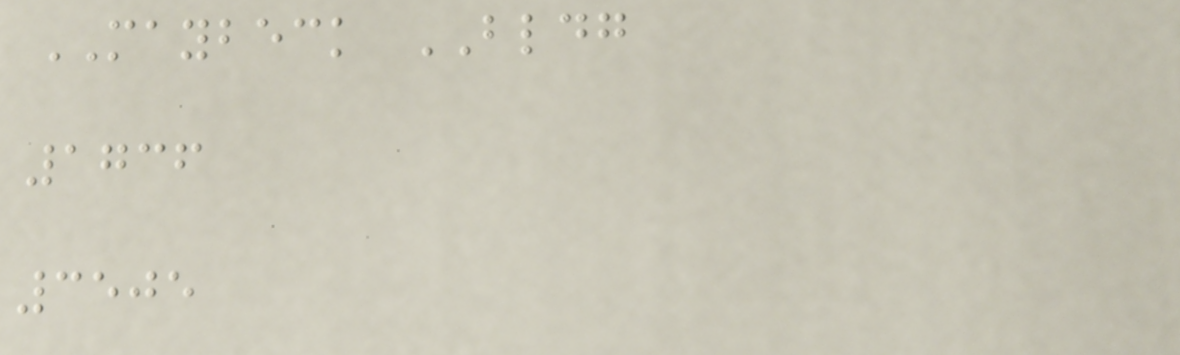MAYBECK BLDG
1736
3505
